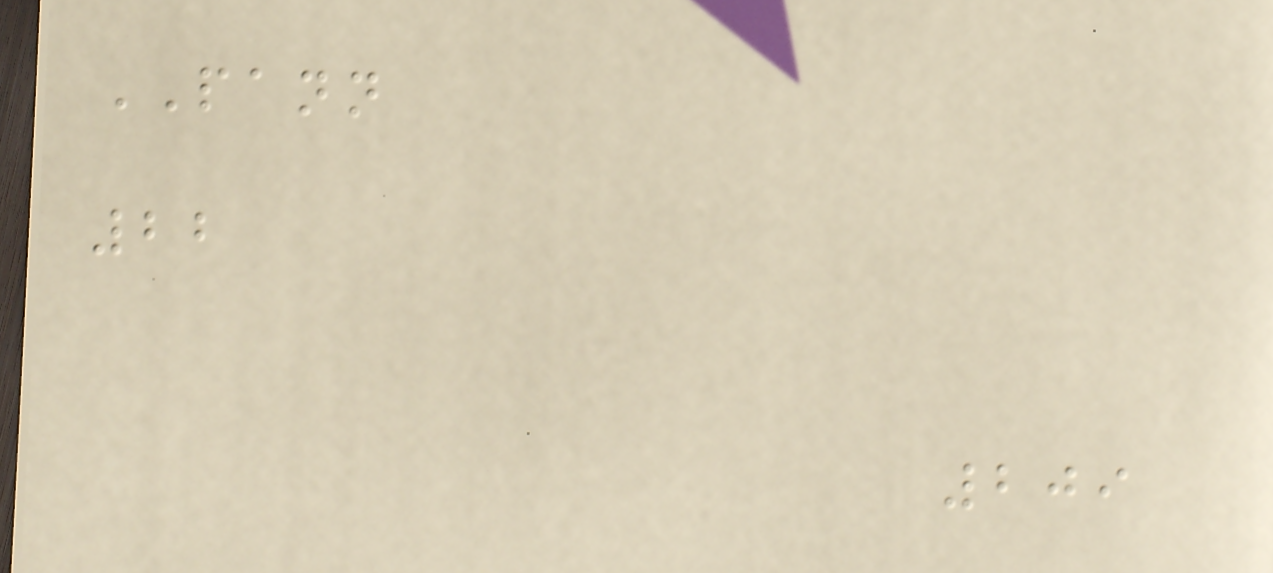PANN
22
209
